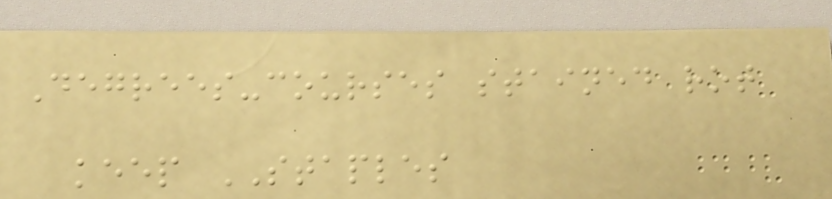Degrees-courses stained rot
keep STAPLES
